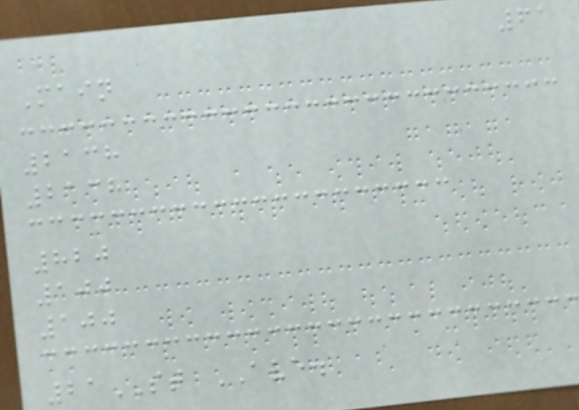61
Main
2138
2138
820
100
100
21ST AVE.
